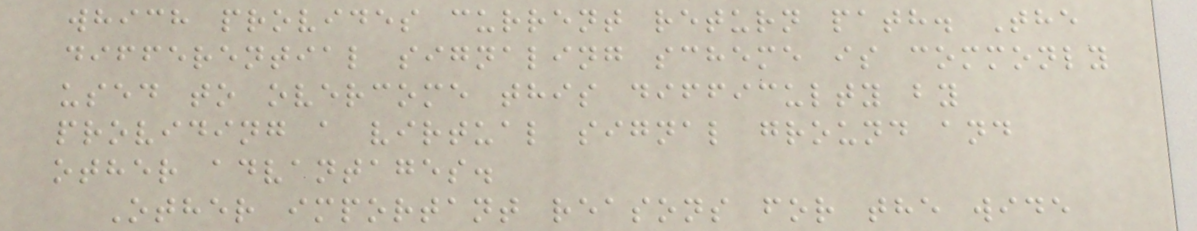which provides current return path. The
differential signaling scheme is commonly
used to overcome this difficulty by
providing a virtual signal ground and
other advantages.
Other important reasons for the wide
